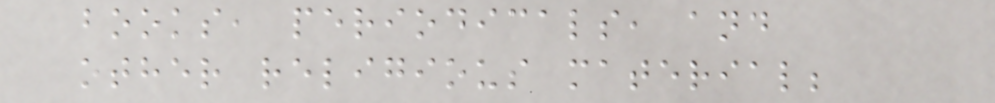books, periodicals, and
other religious material;
